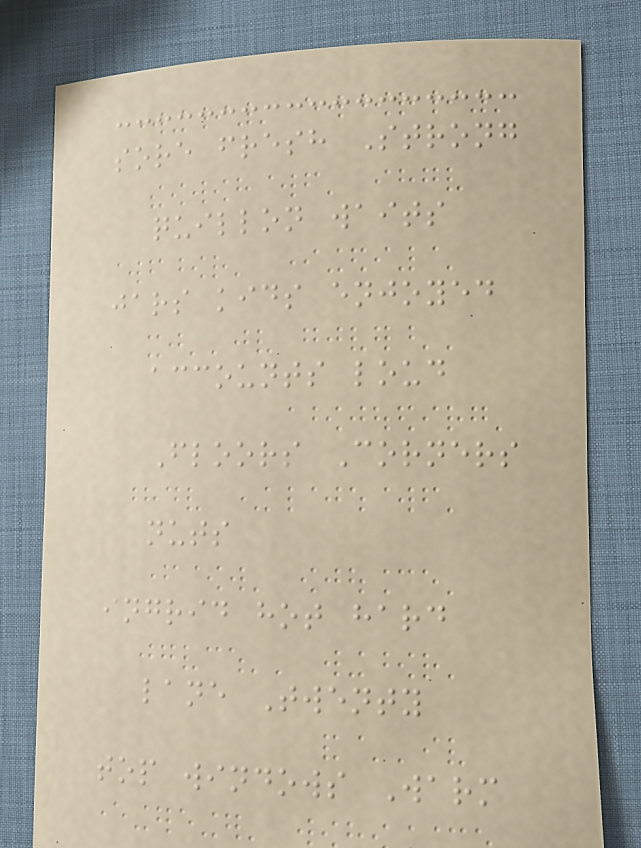sore fresh Strong
quillon waits
jars kids enjoyed
accounts loud
Floors Corners
nuts
ingrid hot hard
lane Twenty
top windows Warm
